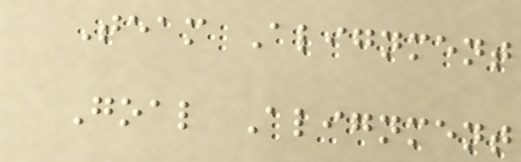Team Alignment
Goal Alignment
